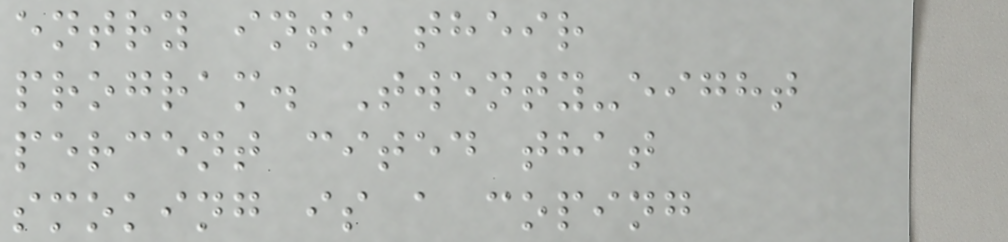entry into their
program. Twenty-eight
percent cited that
smoking is a coping
